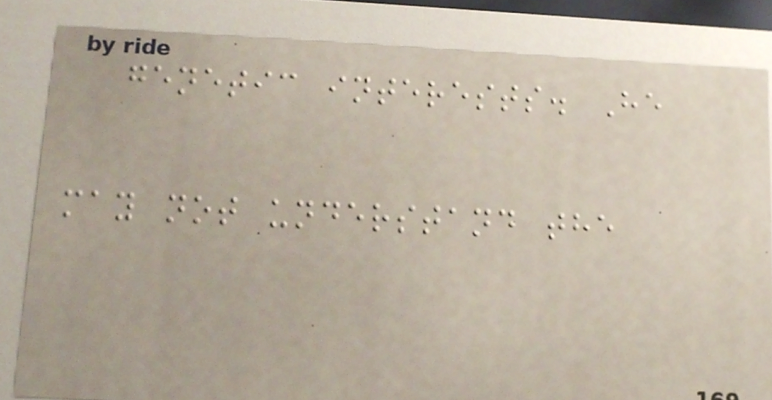genetic interests. He
may not understand the
